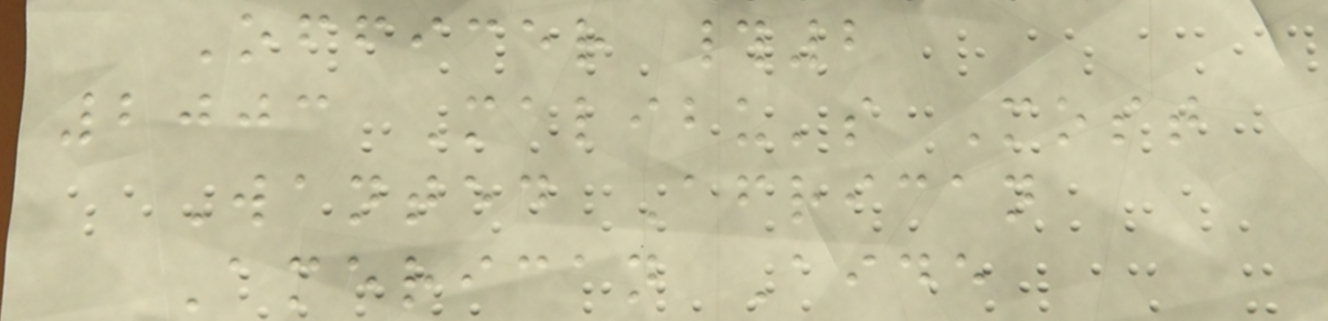Officer #2
2003 Malibu's Most
Wanted African
American Aide
